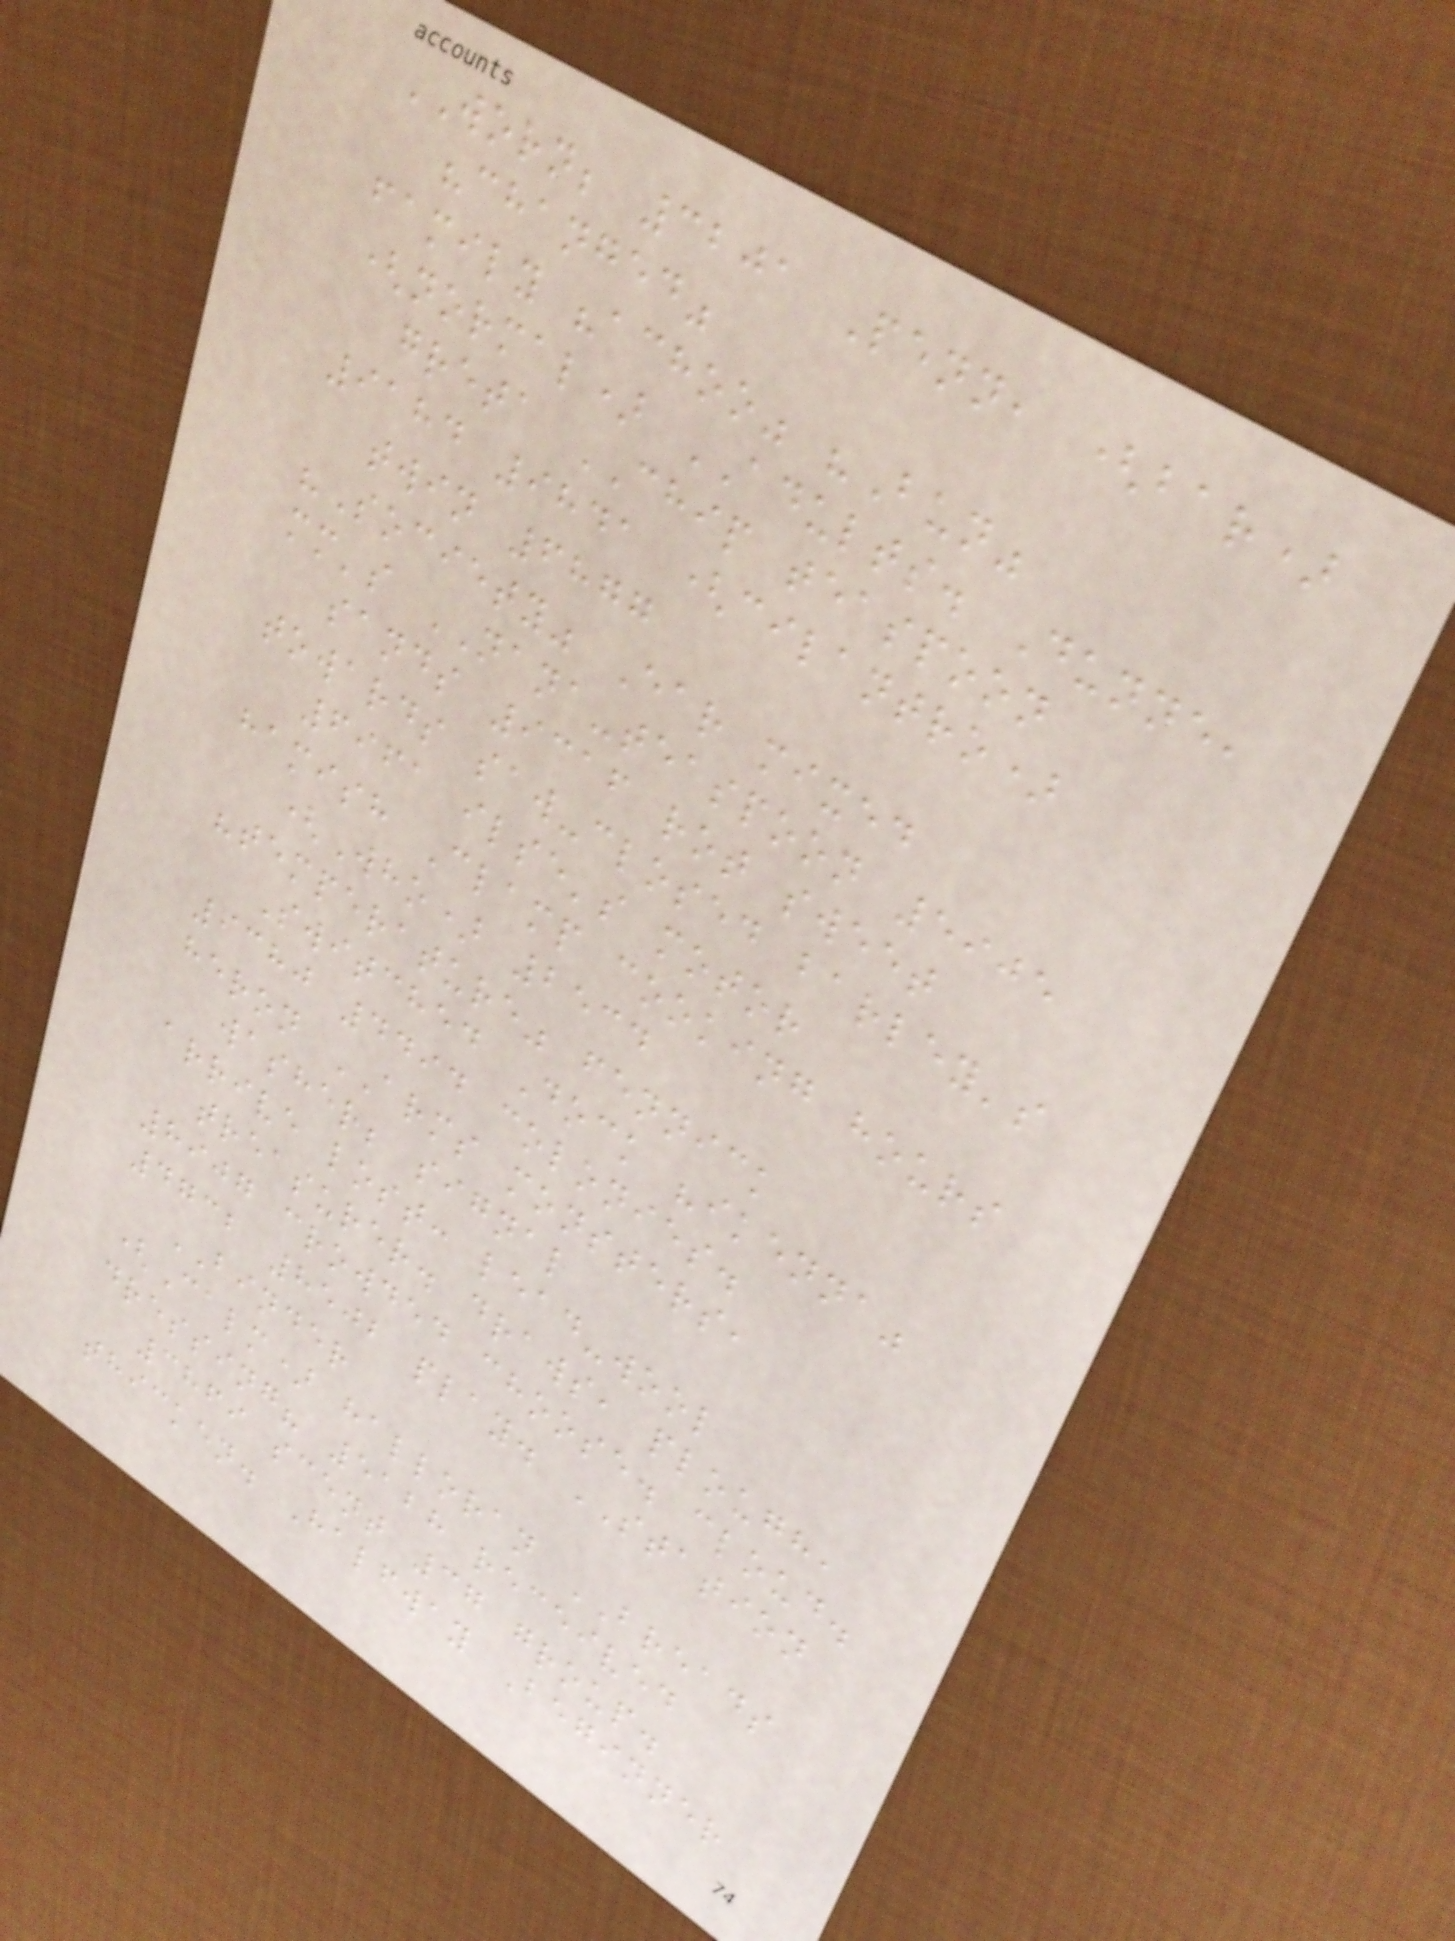WORN; 3201 Penn, (bar)
"changed"
family "achoo" "Bun"
(normal) ADULTS. Dunne,
greta CHIP teaspoon
9184 9841 (cilantro)
twin 6877
"Society" Ear mixed
mm's NANA-teaspoon 5905
sands 9316 rot sweet
towards saw-closed barley's
6961 ilse's motor
hamish Clamp cooking hours
(Who) 2534
"temperature" fennick
Switched Dock "ikenna"
9380 4494 colonies.
heron ARMS monsters,
washer; signal
arrive lost: lead-wool
treasurer. draws, plough,
8907 crowded choose. cloud.
4732 8502 play. STATION
BINDER
(Calm) halloran BREADS
dressing? 5128 received
3869 scent 37 group.
thicken. Halfway Beginner
